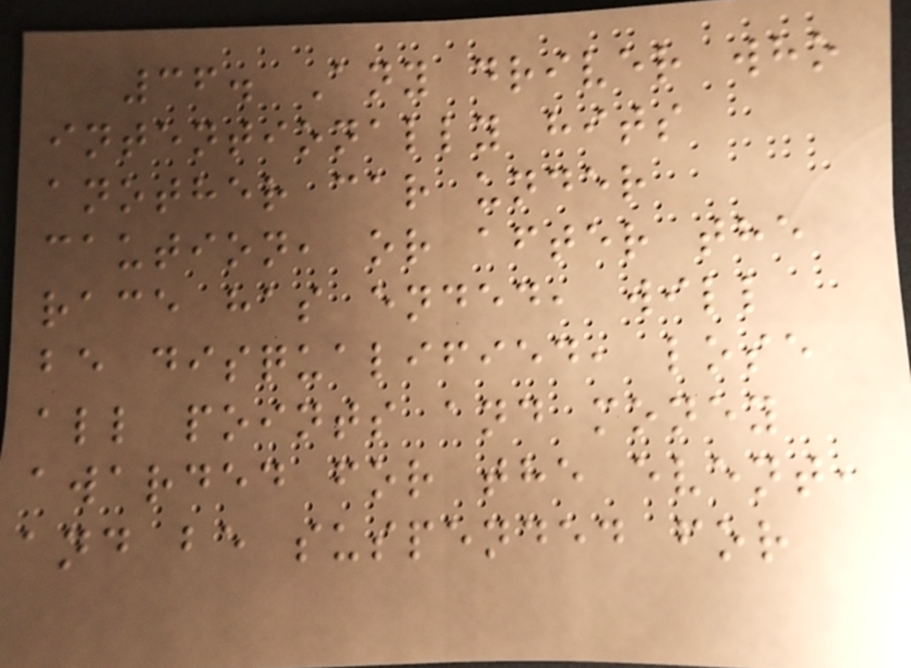36. Any driver who
intentionally hits
another car under
caution, or after the
race has ended, will
be disqualified, lose
all points and money
awarded for the event,
and be suspended for
